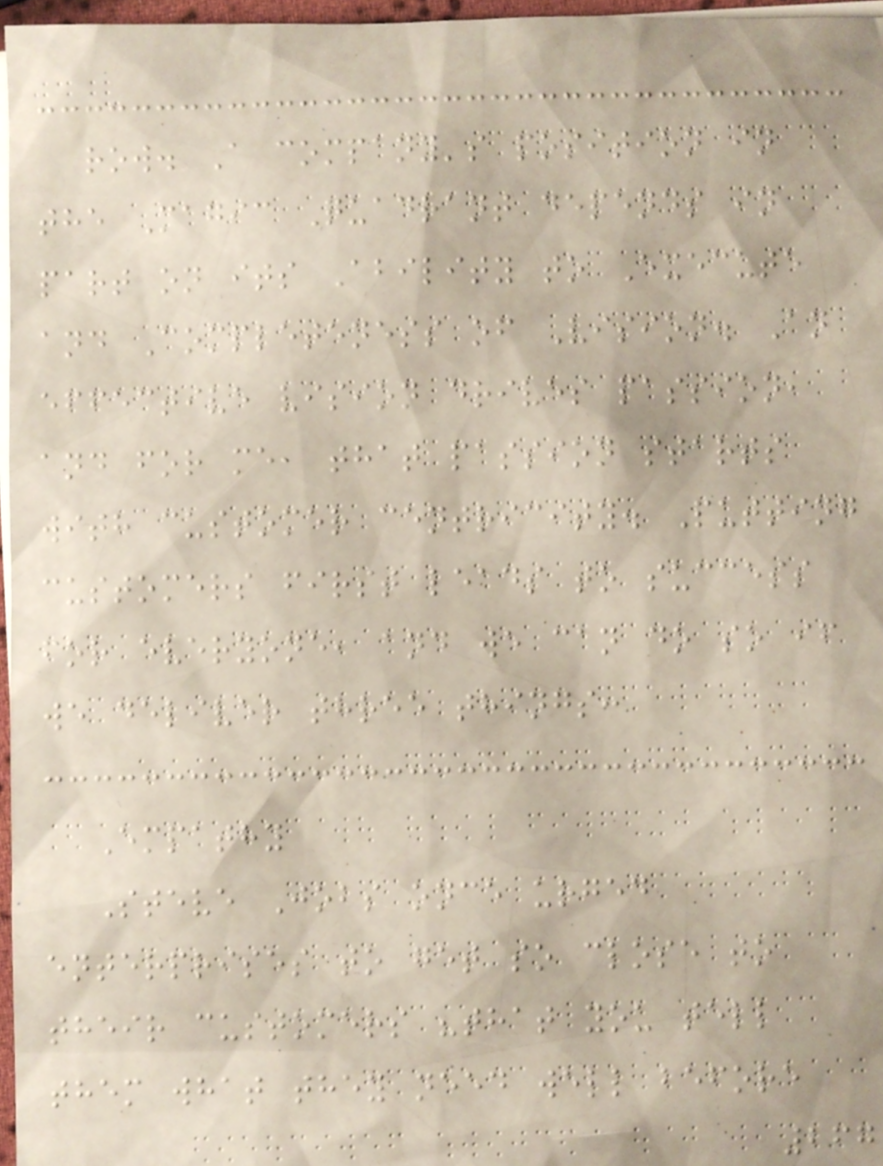row. A company's position in
the Magic Quadrant depends in
part on its Ability to Execute
and Completeness of Vision. An
effective vision drives passion,
and for me, that passion starts
with customer centricity. Putting
customers first leads to success
for everyone, and we can do so if
we deliver three things:
Empathy
Steve Jobs once urged
enterprises to get so close to
their customers "that you tell
them what they need well before
267
